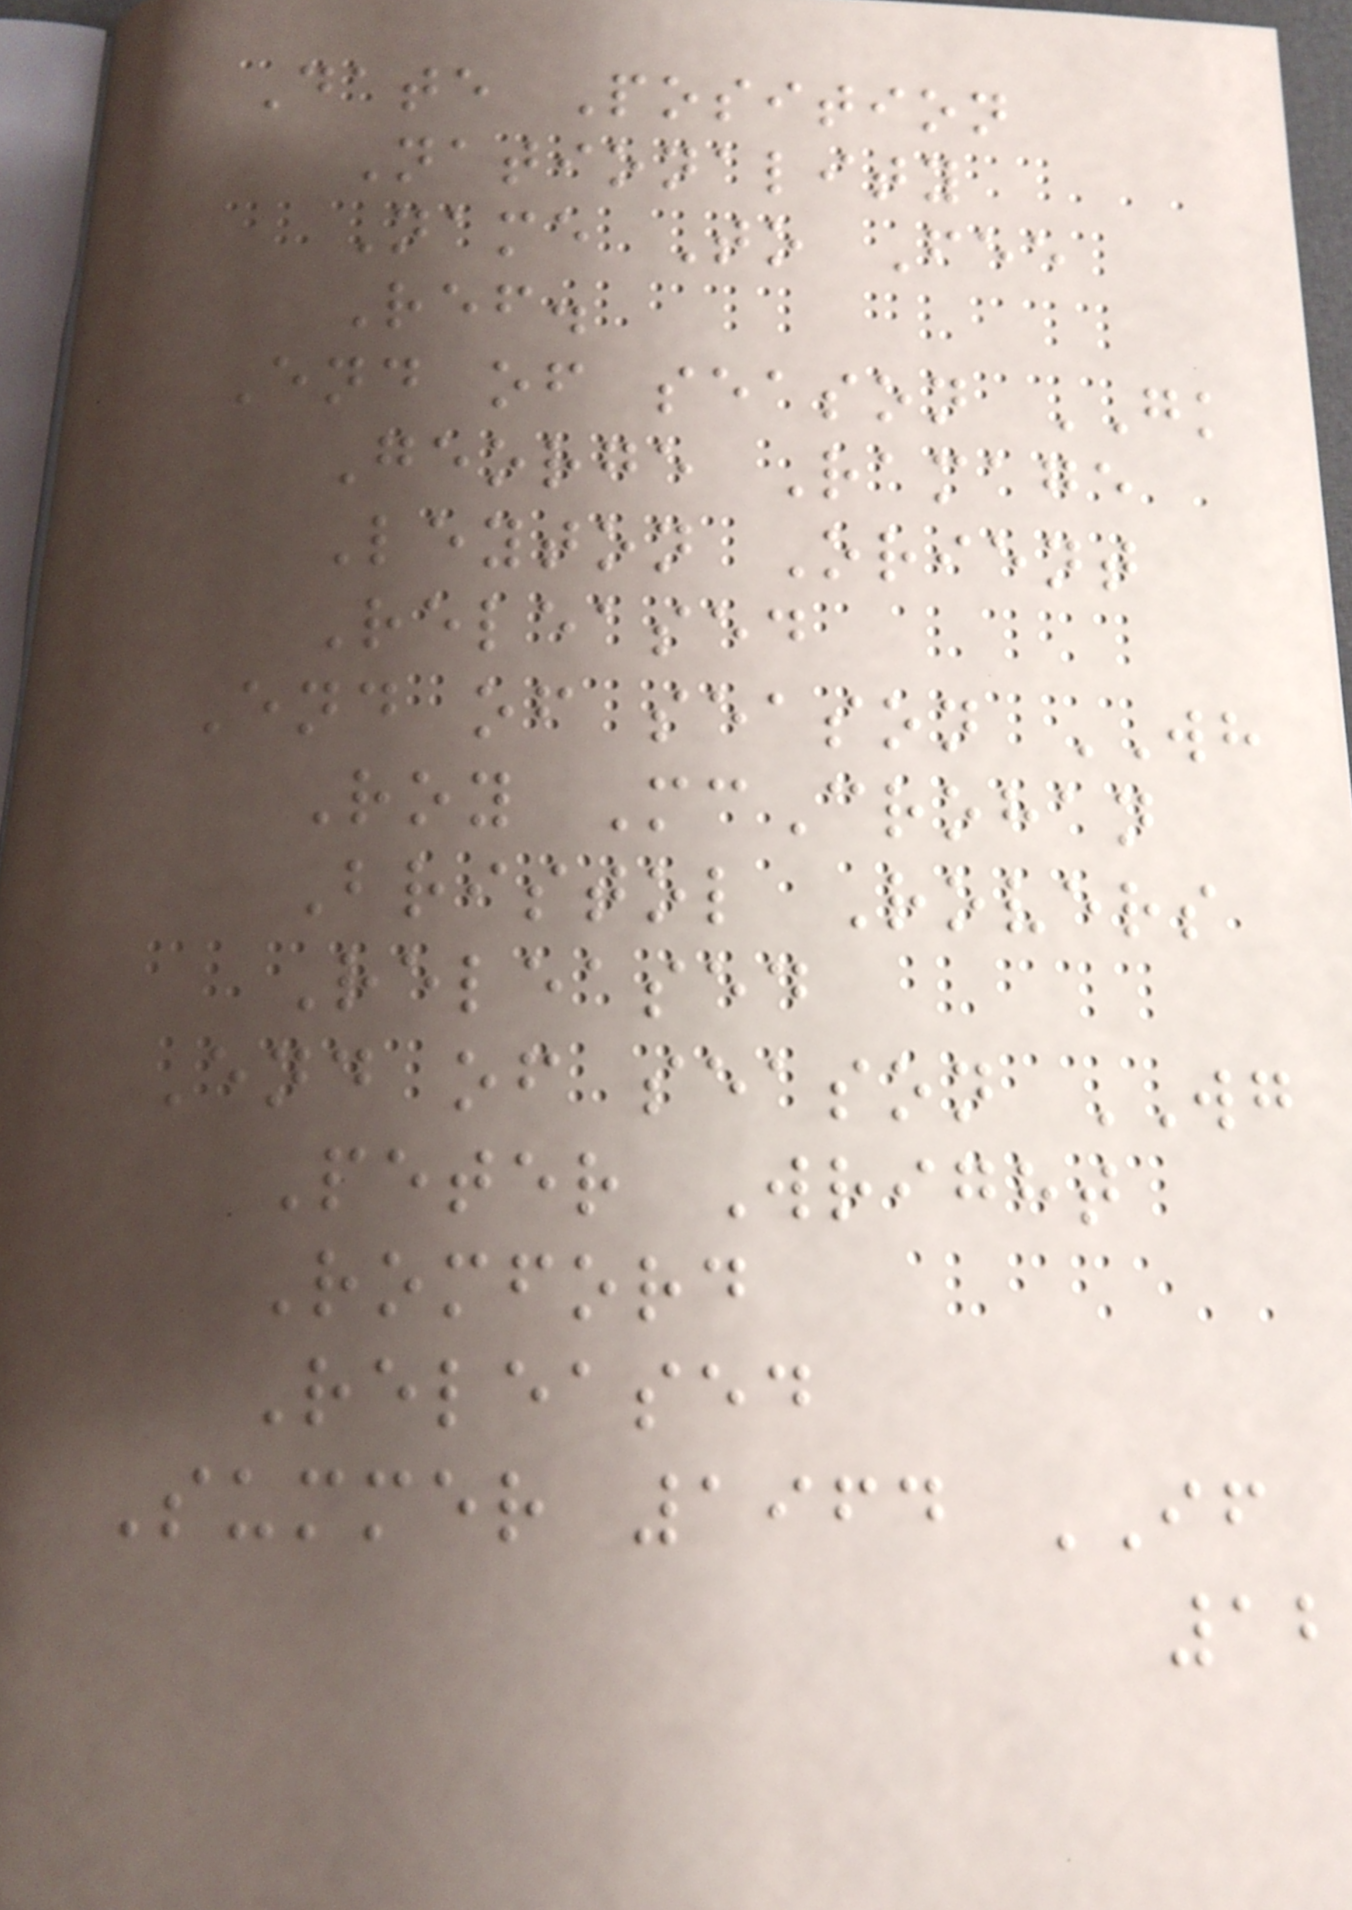Date Position
Nationality
Name To Fee
Ref.
End of season GK
George Ramage
Leyton Orient
Released
End of season WH
Roy McCrohan
Bristol Rovers
Released
End of season WG
Peter Wright
Romford
Released
Summer 1964 IF
12
